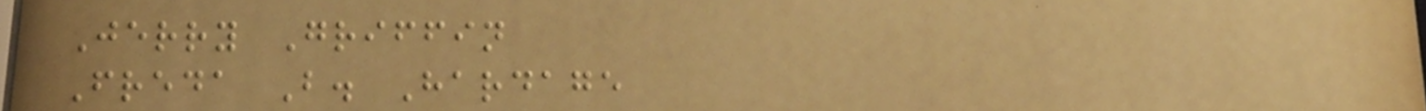Jerry Griffin
Freda B. Hardage
